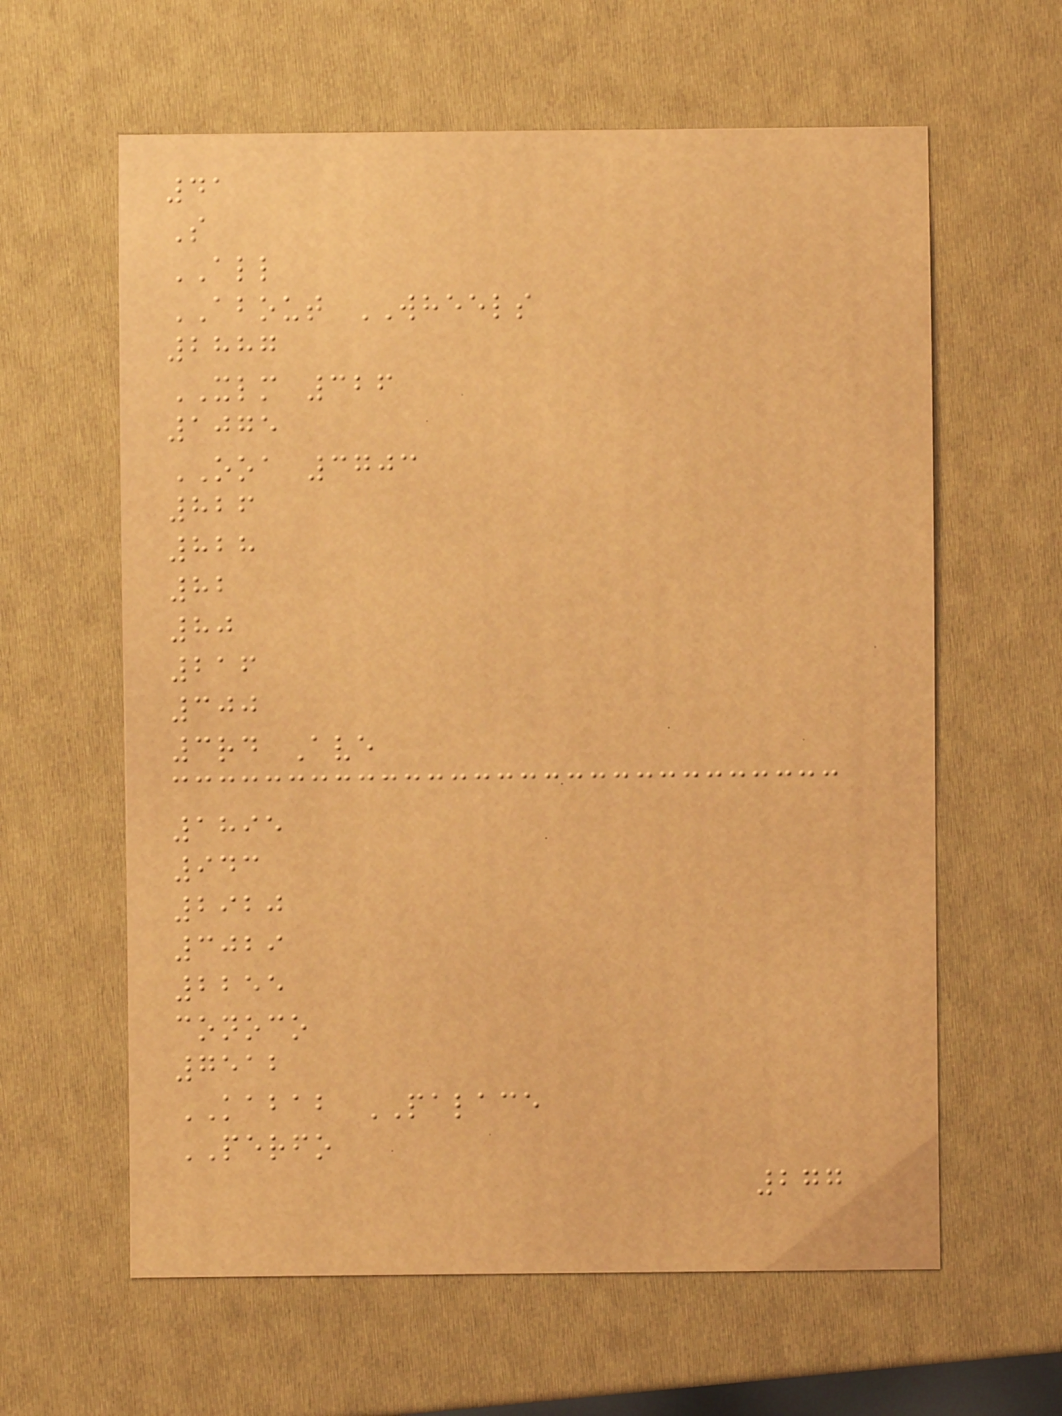41
S
ALL
ABOUT WHEELS
2887
XLM 326
1075
OOA 3703
826
828
82
80
216
300
3rd Ave
1895
943
2920
3029
2255
conoco
7512
KABAB PALACE
PERFO
277
